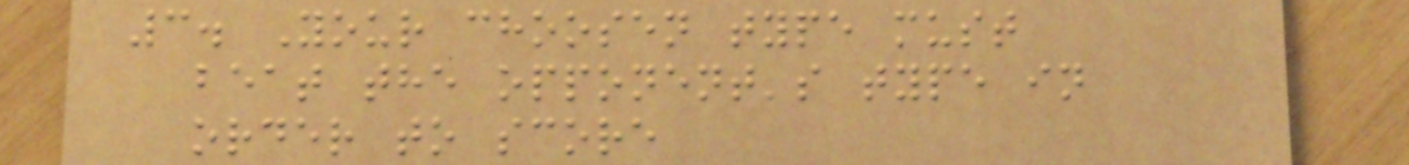3. Your choosen type must
beat the opponent's type in
order to score
